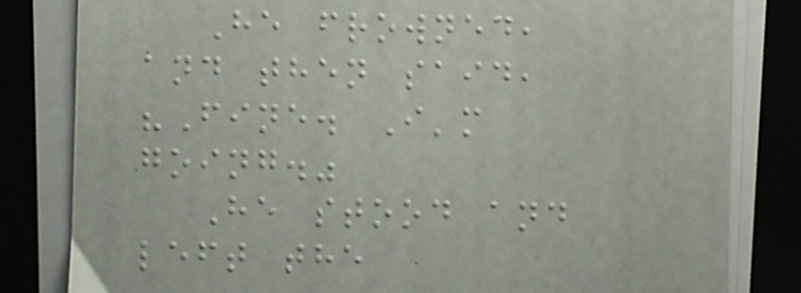He frowned,
and then said,
"Fine. I'm
going."
He stood and
left the
